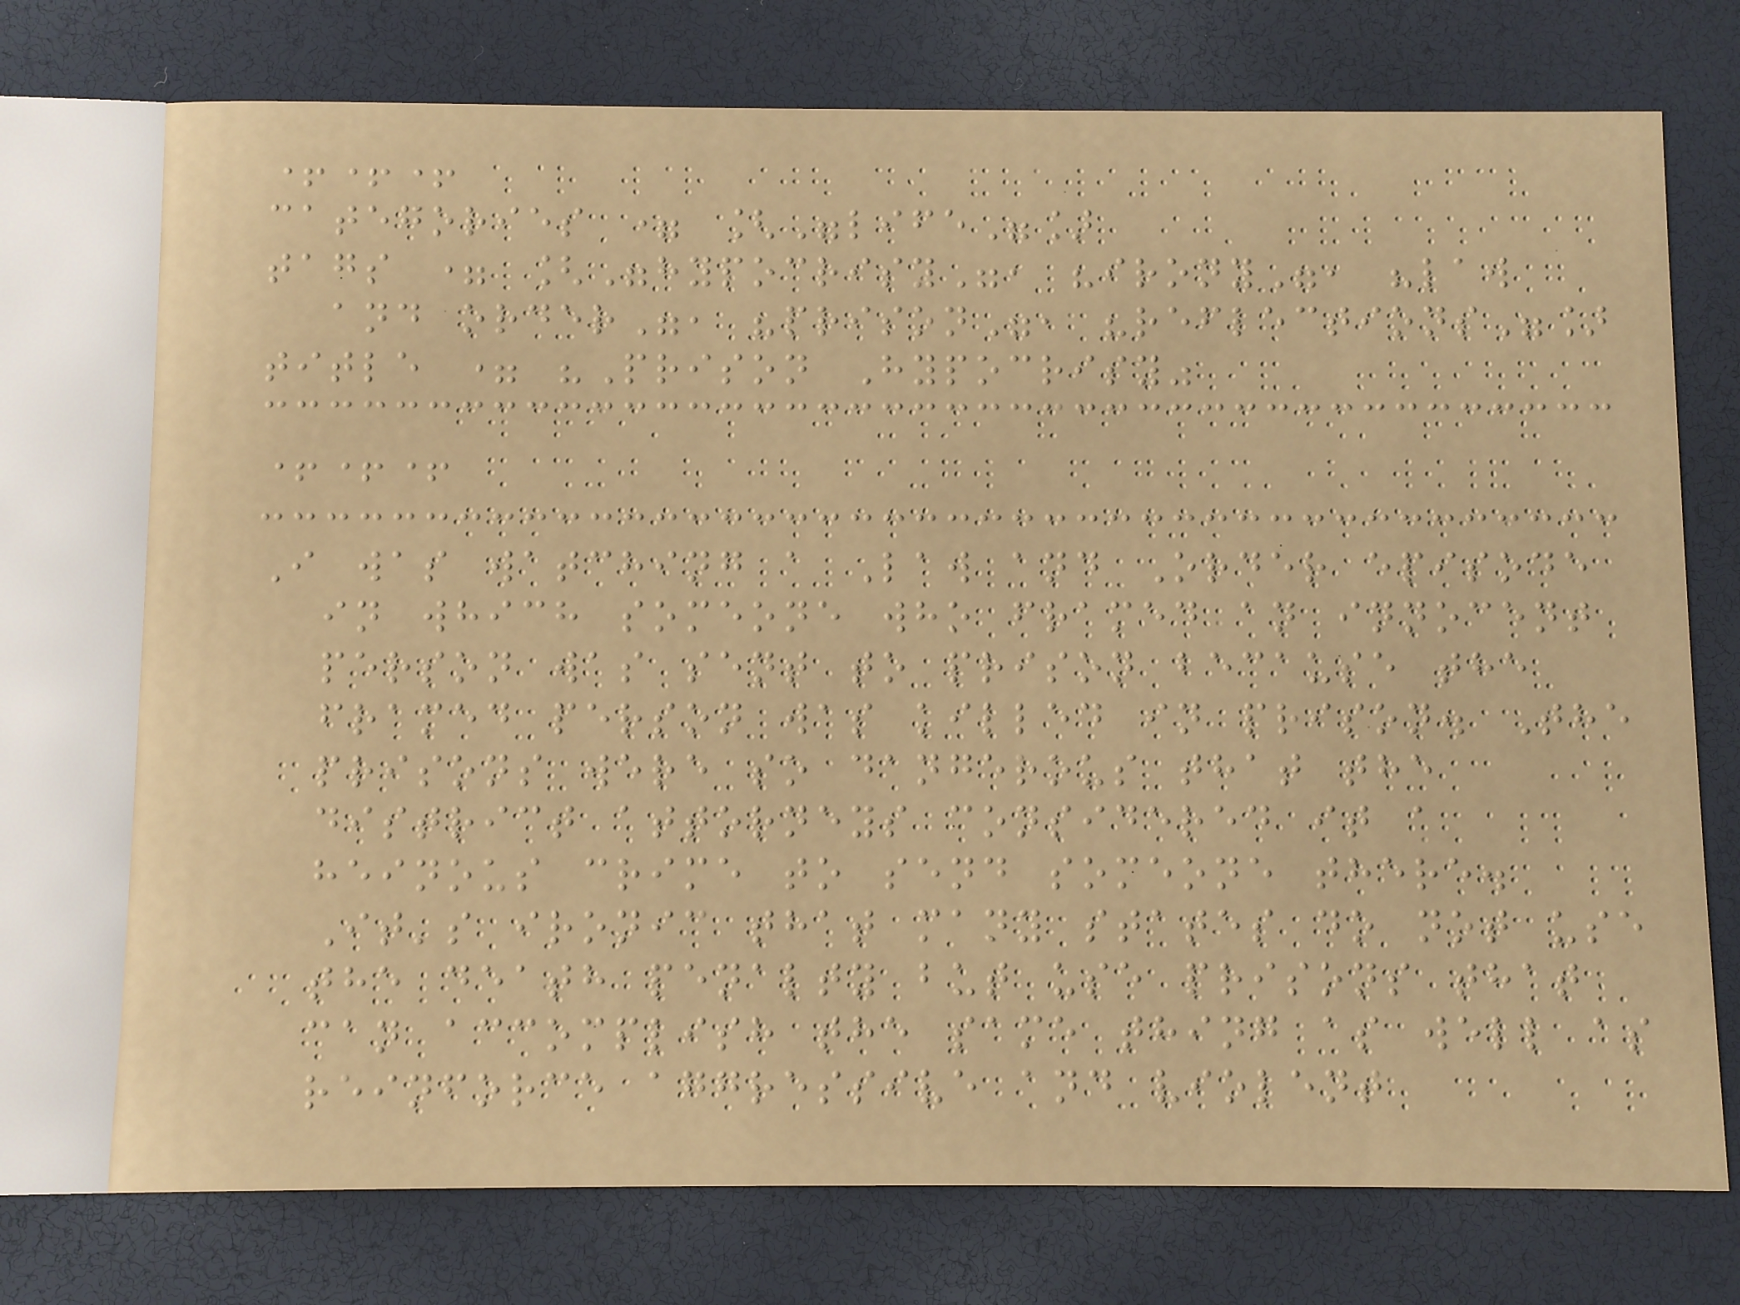+++
categories = ["life"]
tags = ["hypocrisy", "irony", "law
and order", "prison", "reflections"]
title = "Prison Hypocrisy"
+++
I was watching a Law and Order episode
in which someone who framed an innocent
person was sent to prison because the
framed person was killed in prison. The
prisons were so dangerous that the
district attorneys considered it a
heinous crime to send someone there.
It's ironic that many states do not use
the death penalty but use prisons that
can accomplish the same thing as well as
reinforce aggressive and violent
